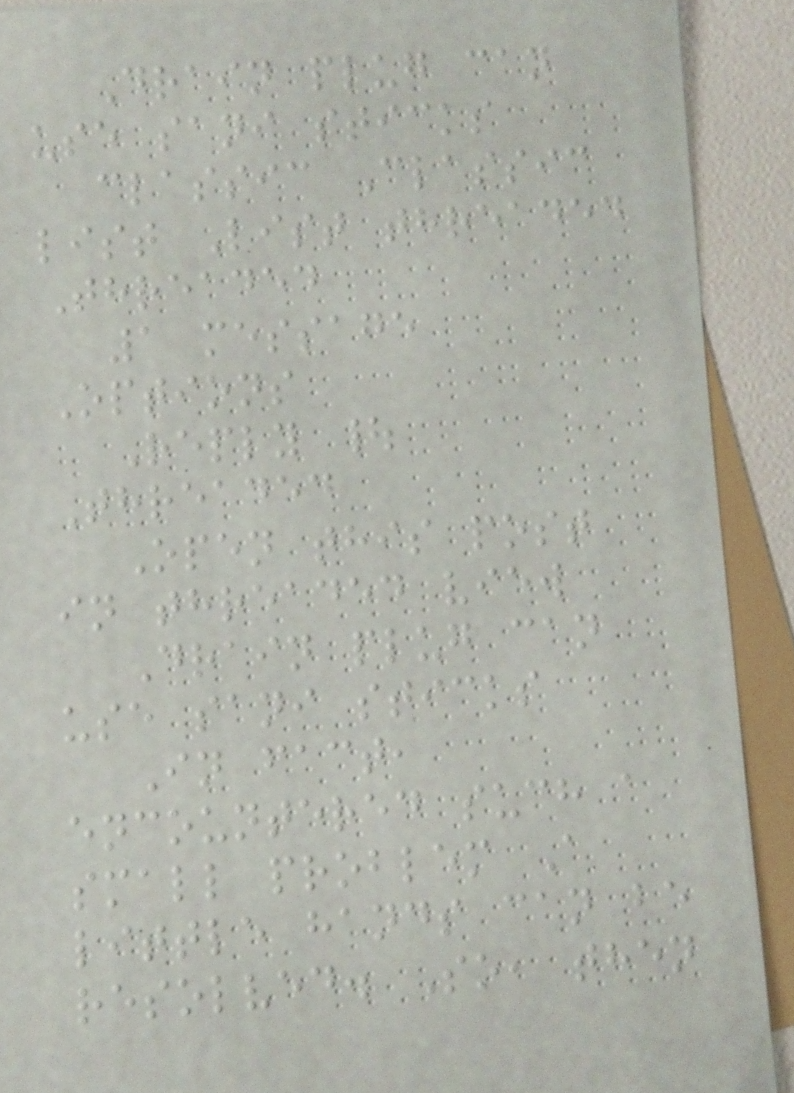Drain plug can
use sani sticks
classic Classic
list List threaded
Threaded
1 message
Options
Reply |
Threaded
Open this post
in threaded view
Drain plug can
use sani sticks
In fact,
encountered such a
small problem A
little hands can be
resolved. So, then
